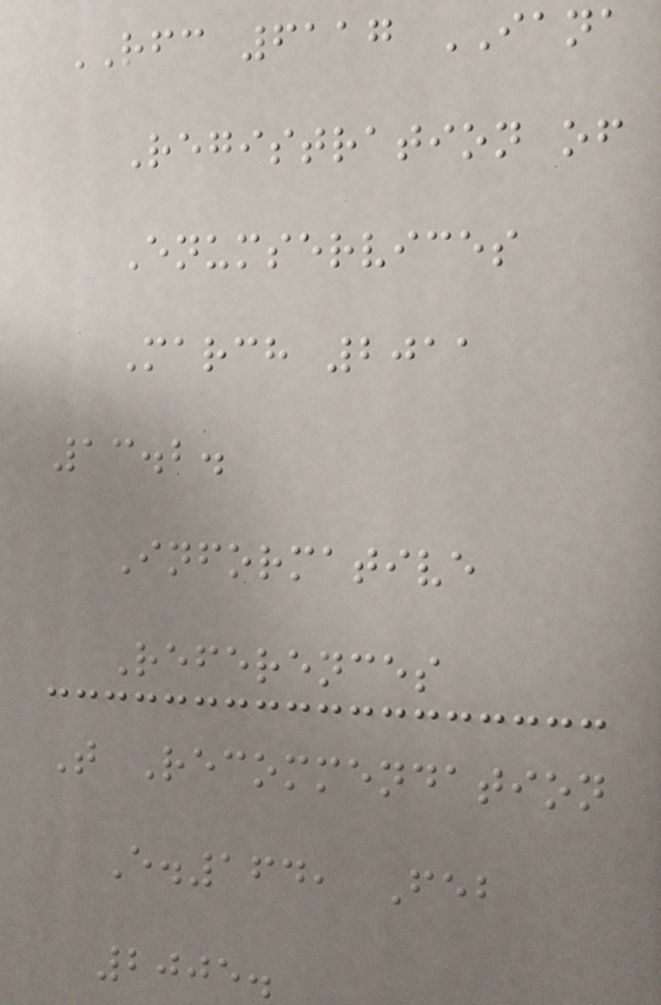RFC 6117 IANA
Registration of
Enumservices
March 2011
13.2.
Informative
References
T Recommendation
E.164, Feb
2005.
